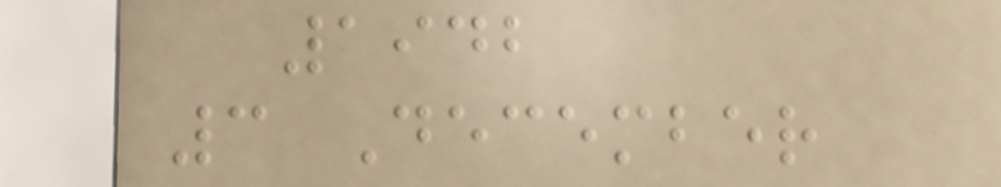1942
3 December
